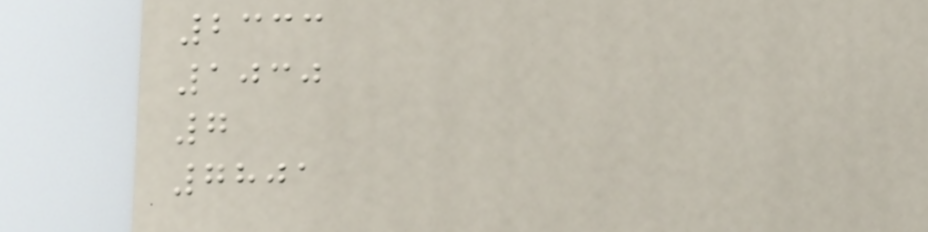2333
1030
7
7801
